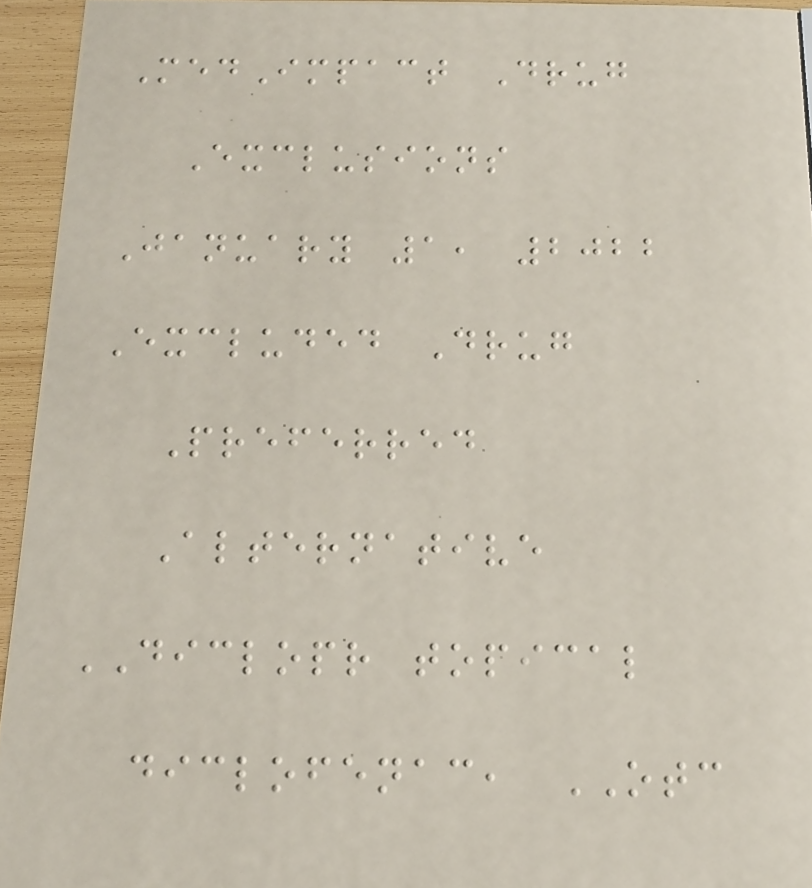MedImpact Drug
Exclusions
January 1, 2022
Excluded Drug
Preferred
Alternative
DICLOPR topical
diclofenac, OTC
